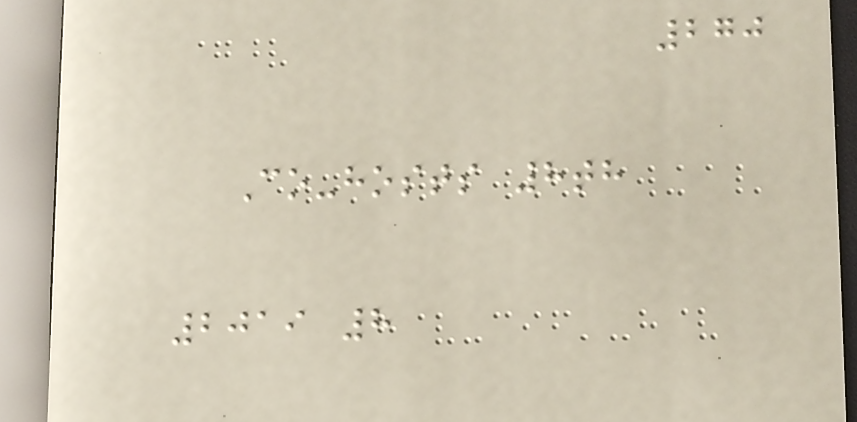270
Co-hosts 8th
2019 8
